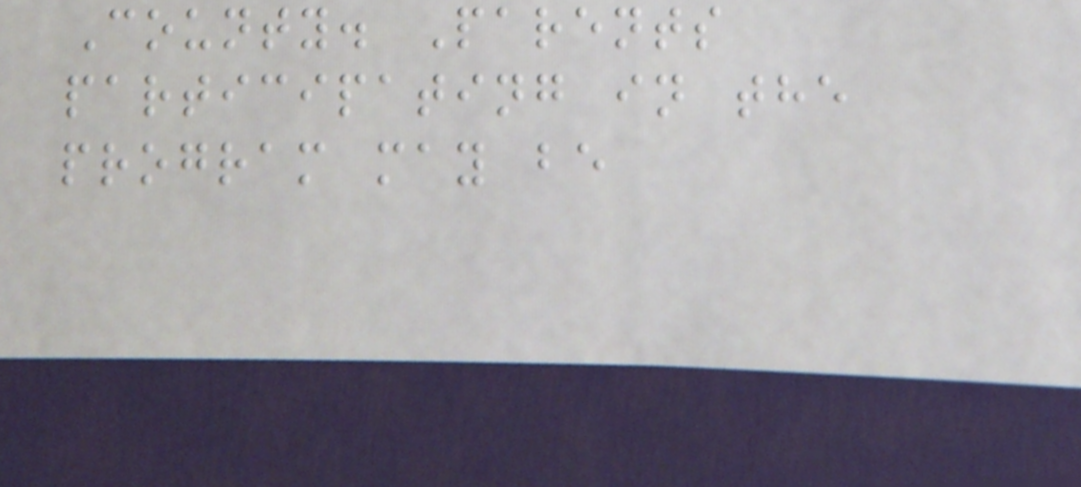County. Parents
participating in the
program may be
